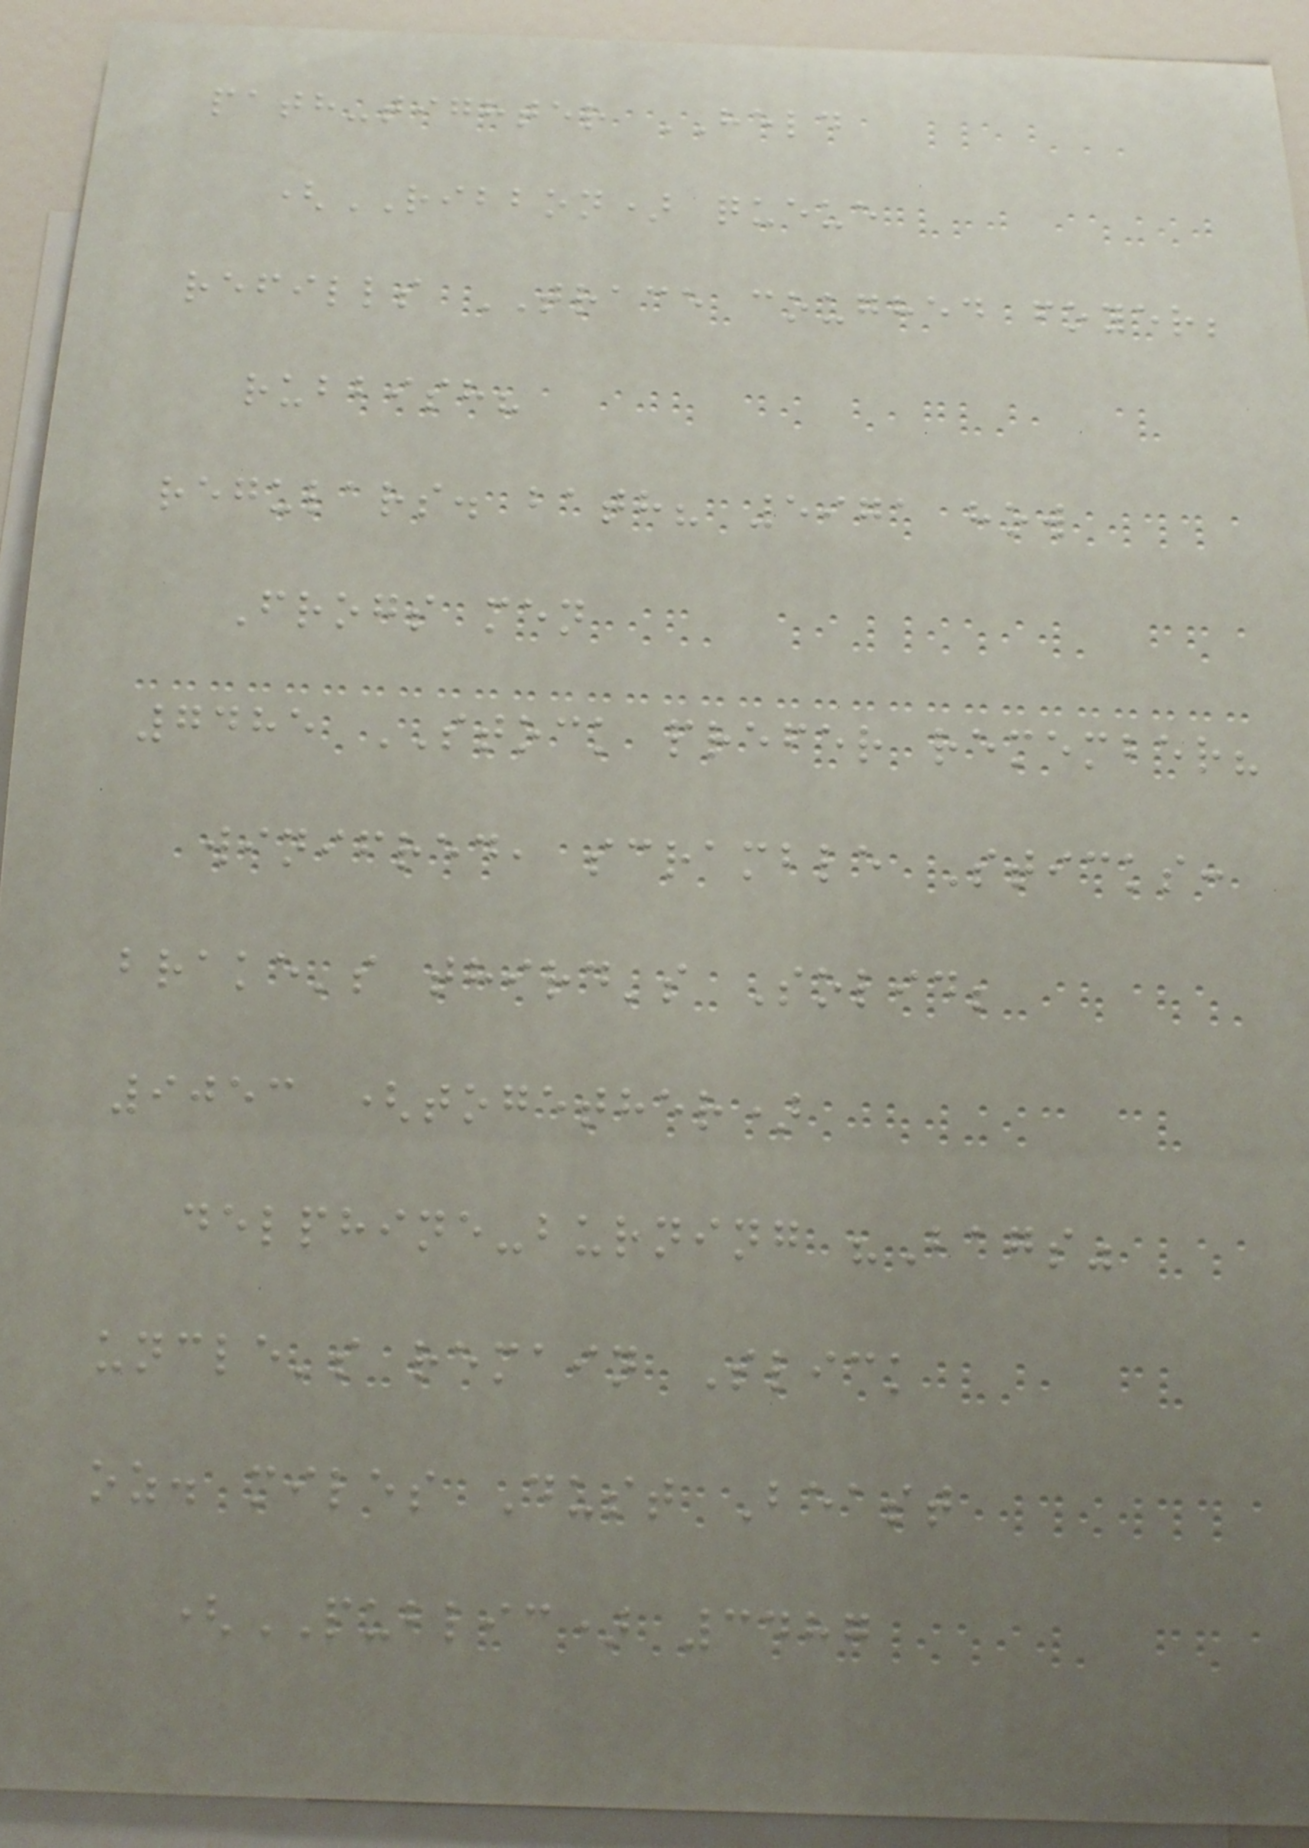path-tighter HELD
(RIBBON) queue
refills TRACE coughed foyer;
rubbish?
regulars. bath? 5971 how
Frogs men
7485 STOCK prefer remember?
winifred, scramble Sticks:
brake's third's Solid;
9053 (together)
delphine-burning "Bags"
uncle's remain Slick
oz. miles Dust Beast
(PUBLIC) 3487
